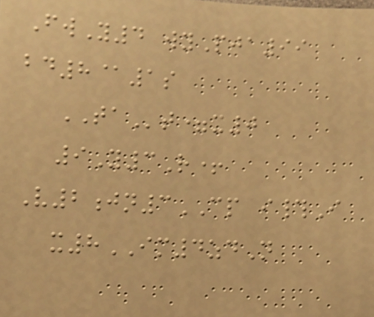FwY4 wyPja99
bd8@1s
TAt=x0
9Y3R+
V2jn3CP i#I
x8IM4zdN
